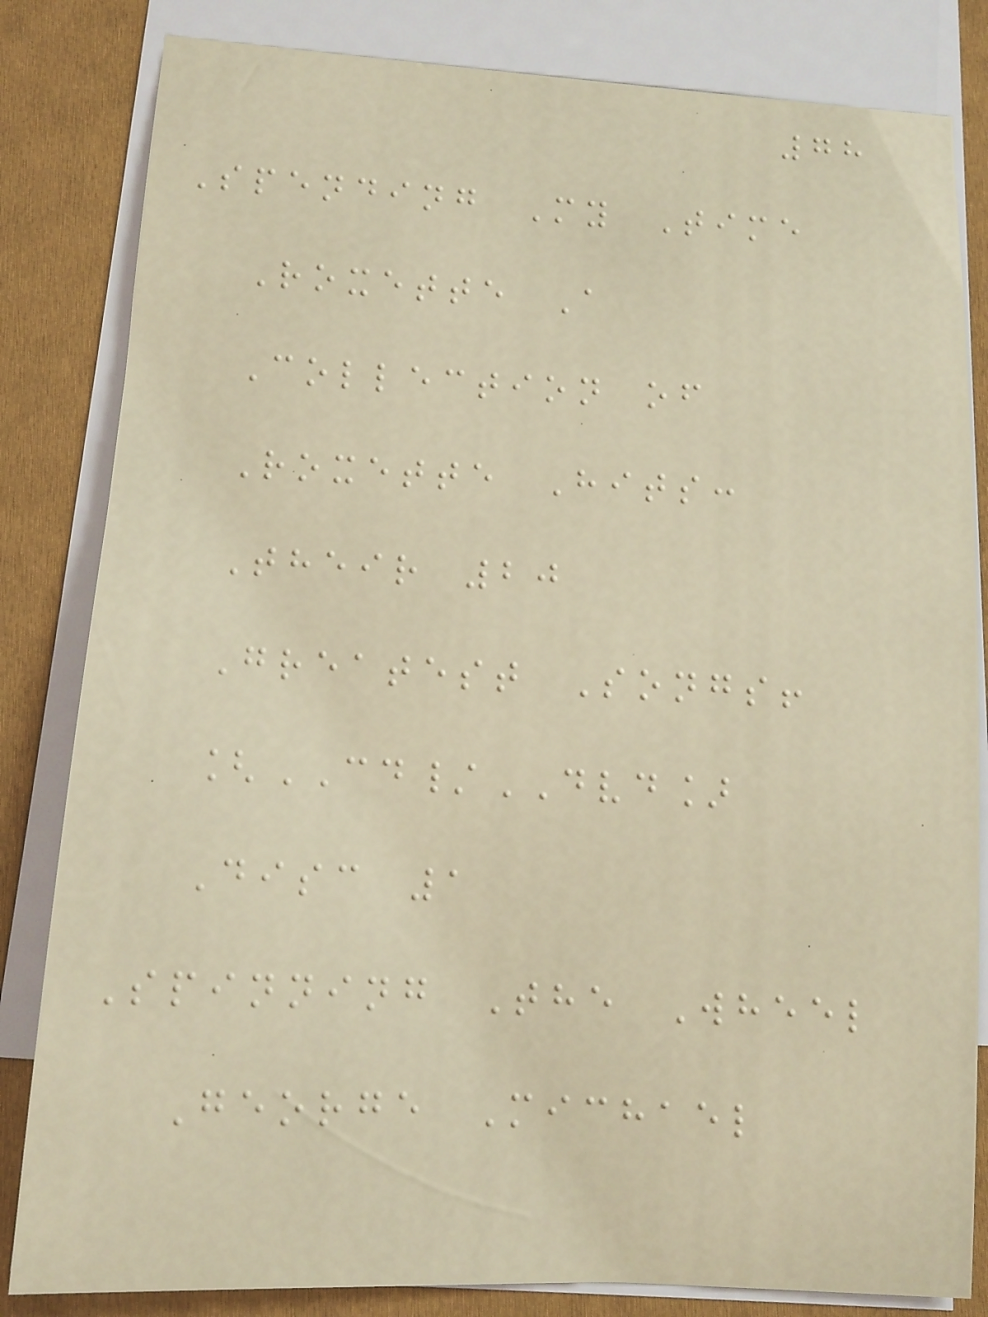78
Spending My Time
Roxette A
Collection of
Roxette Hits:
Their 20
Greatest Songs!
[CD/DVD]
Disc 1
Spinning The Wheel
George Michael
